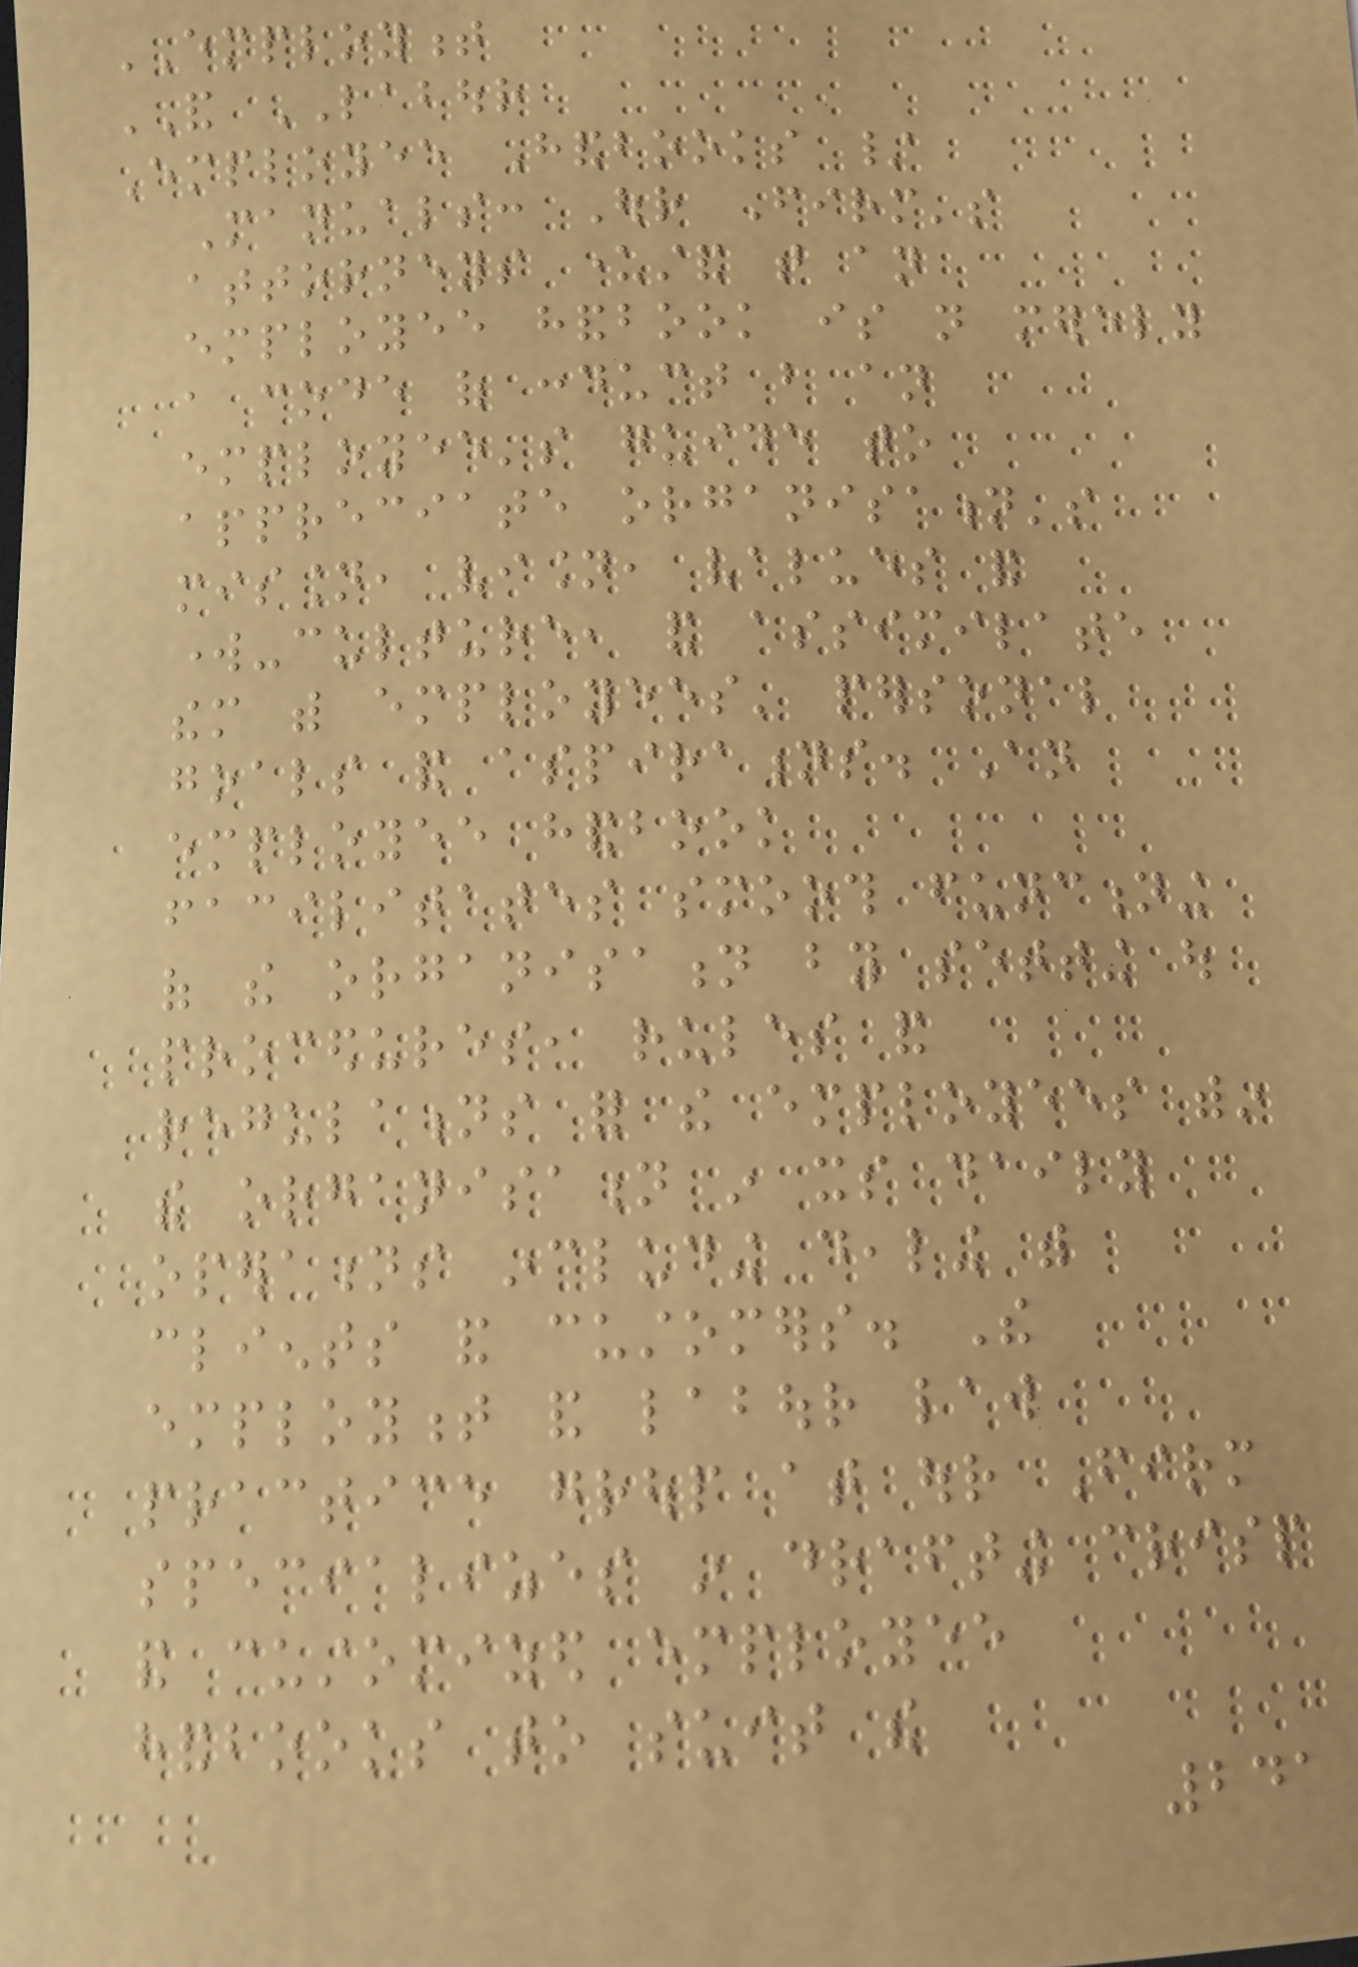EMPLOYMENT
AND LABOUR
Employee Handbooks /
Manuals: Our Firm's
attorneys understand that an
employee handbook is not merely
a code of conduct but an
employee's guide to
appreciate organisation's
mission, vision, values and
work-culture, and assimilate
them with employees' personal
goals and aspirations. An
employee handbook
facilitates smooth functioning
of the organisation by setting out
procedures, rules and
regulations for the employees within
the organisation in its daily
operations including dealing with
clients and customers. The
employment and labour law
practice group at our Firm
specializes in drafting crisp
and customized employee
handbooks to suit the
241
